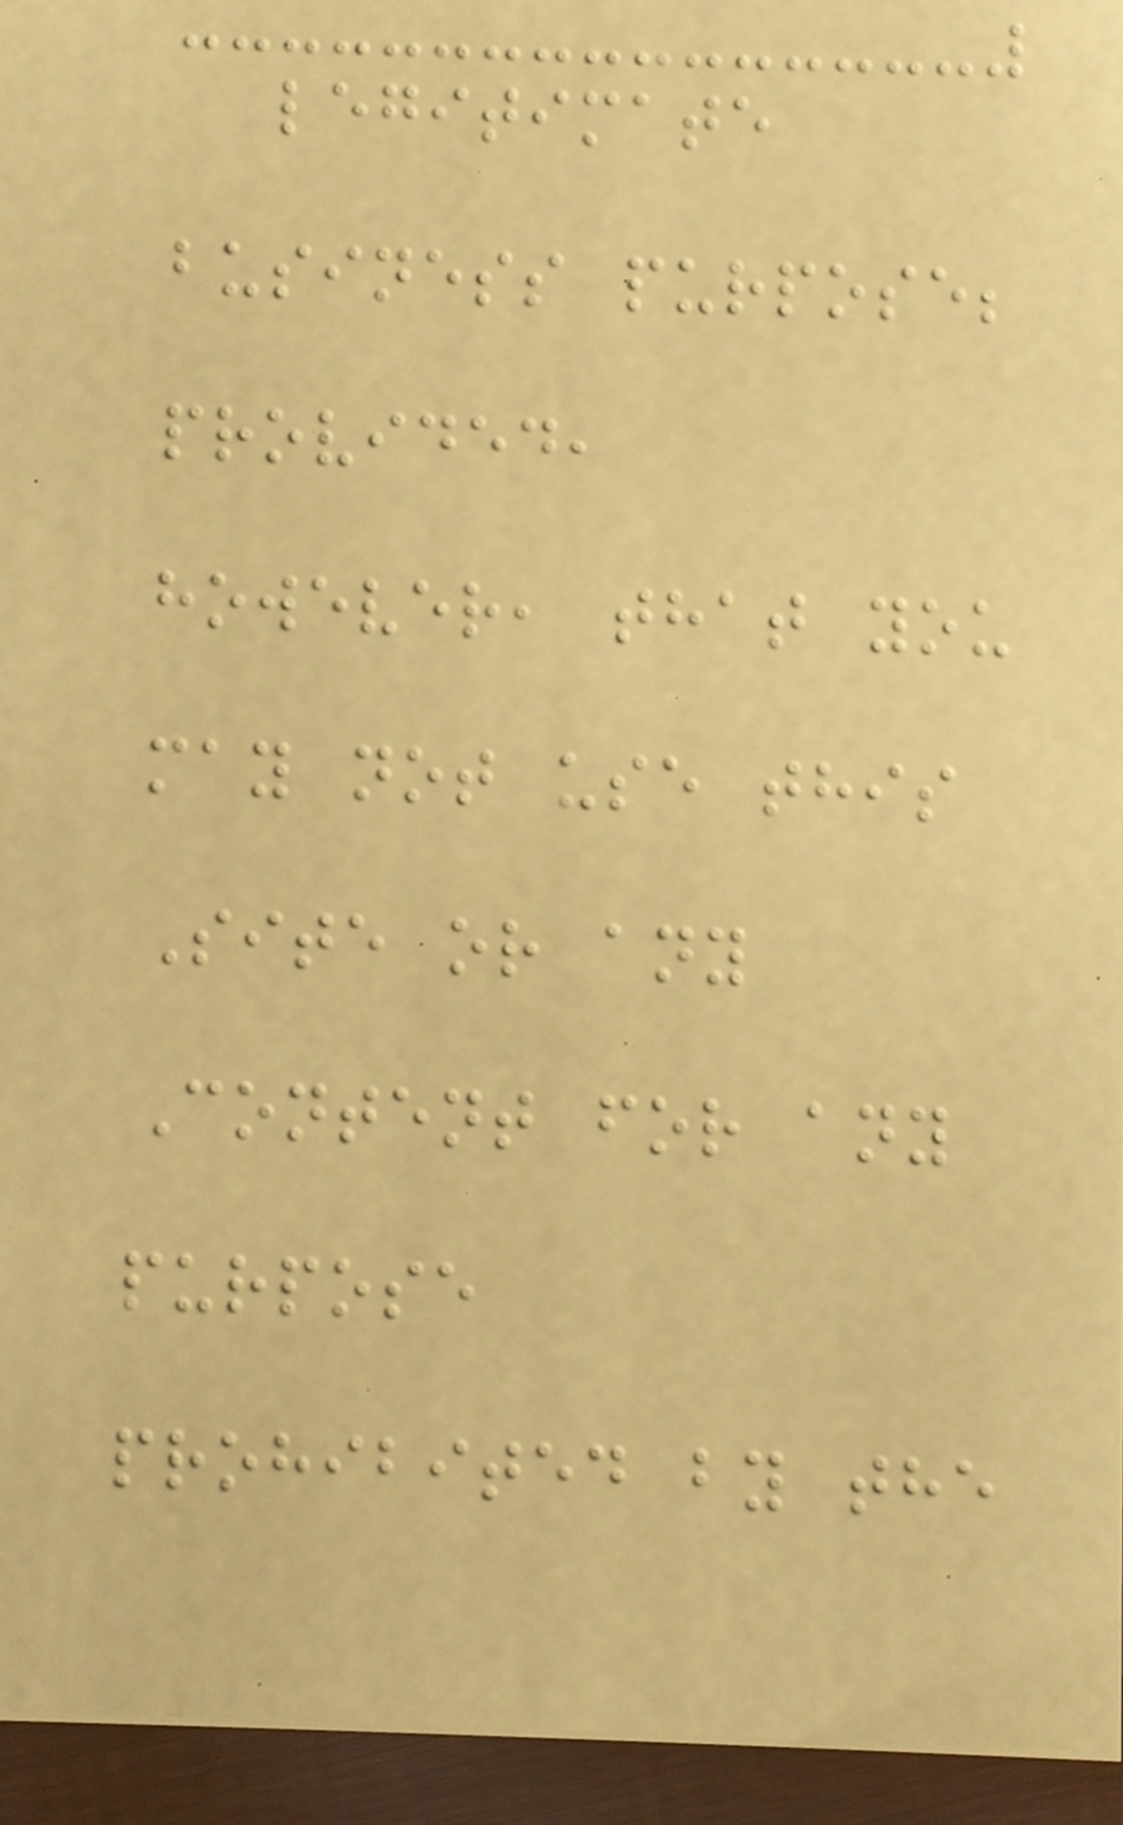legitimate
business purpose;
provided,
however, that you
may not use this
Site or any
Content for any
purpose
prohibited by the
